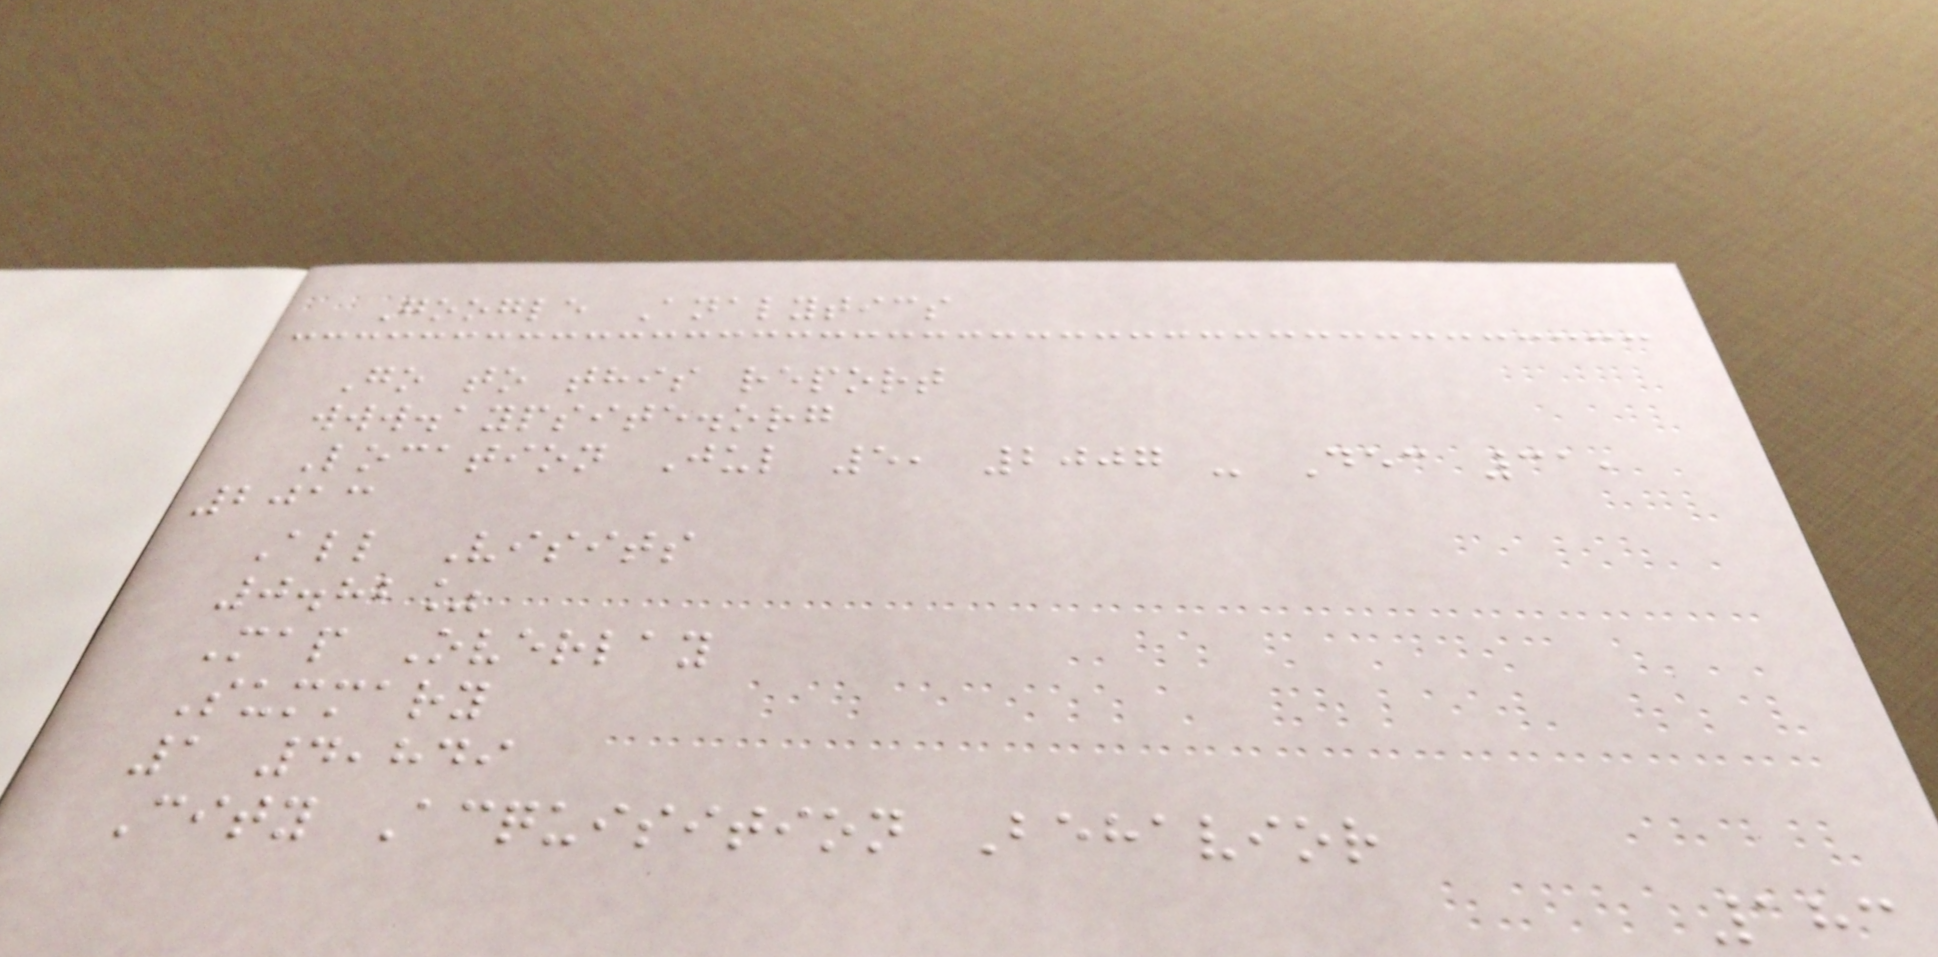Google Analytics
Go to this report
www.aypsite.org
Location Jul 5, 2007 - Dec 31,
2013
All Visits
0.82%
Map Overlay
Summary
1 4,849
City Acquisition Behavior
183
